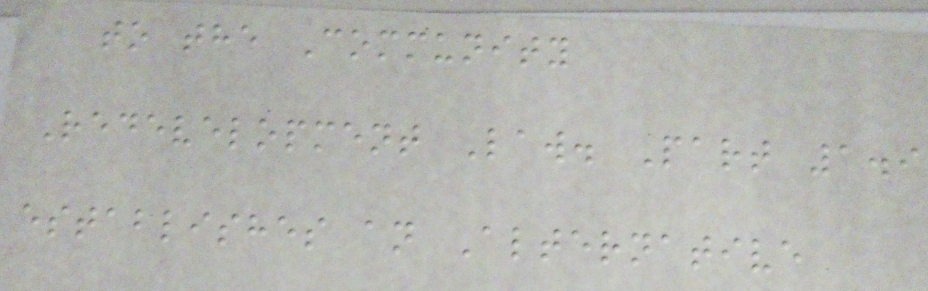to the Community
Redevelopment Law. Part 1.9
establishes an Alternative
